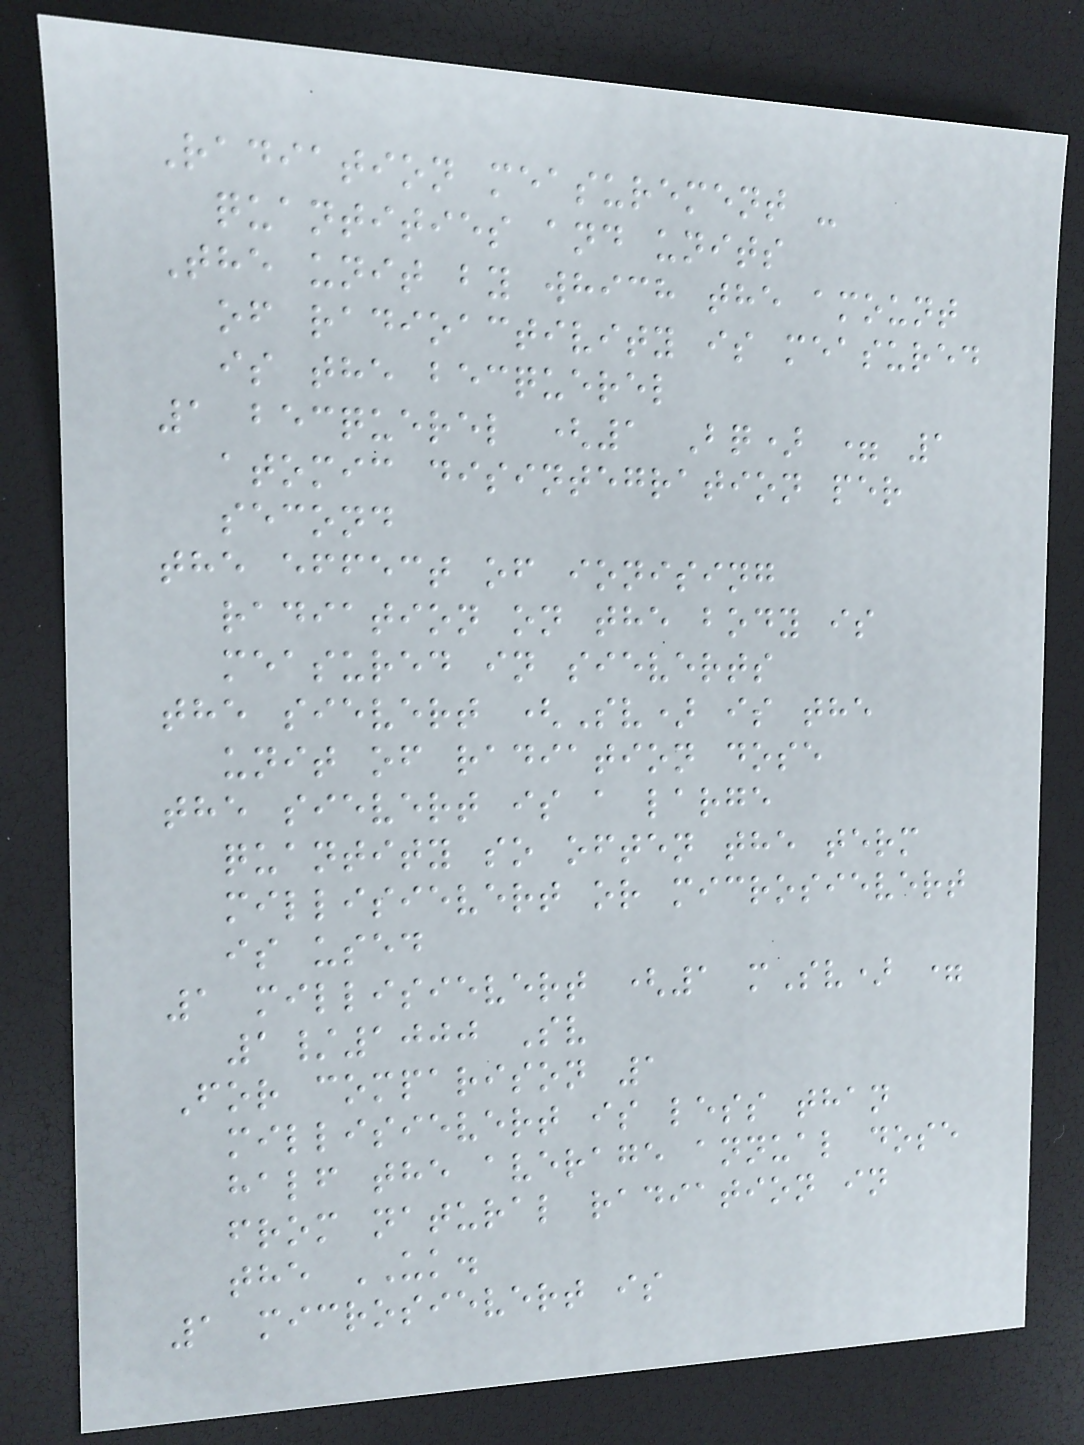Radiation measurement -
quantities and units
The unit by which the amount
of radioactivity is measured
is the becquerel
1 becquerel (1 Bq) = 1
atomic disintegration per
second
the effect of ionising
radiation on the body is
measured in sieverts
the sievert (Sv) is the
unit of radiation dose
the sievert is a large
quantity so often the term
millisievert or microsievert
is used
1 millisievert (1 mSv) =
1/1000 Sv
For comparison 1
millisievert is less than
half the average annual dose
from natural radiation in
the UK.
1 microsievert is
